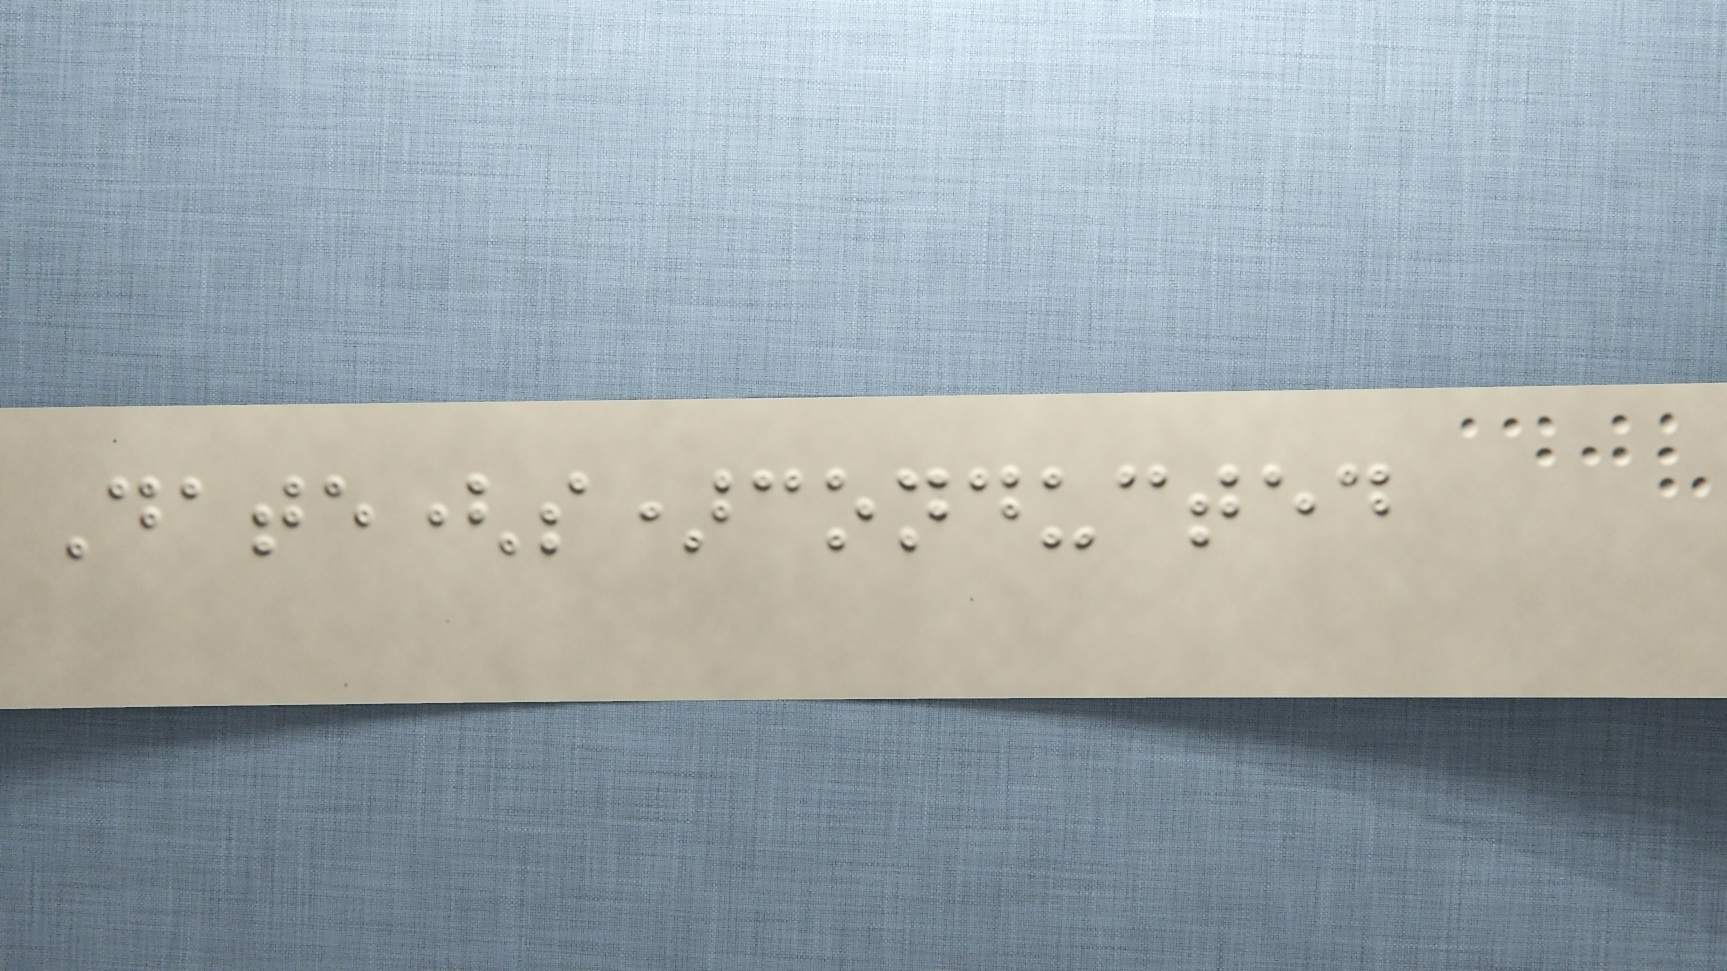Date(s)conducted
